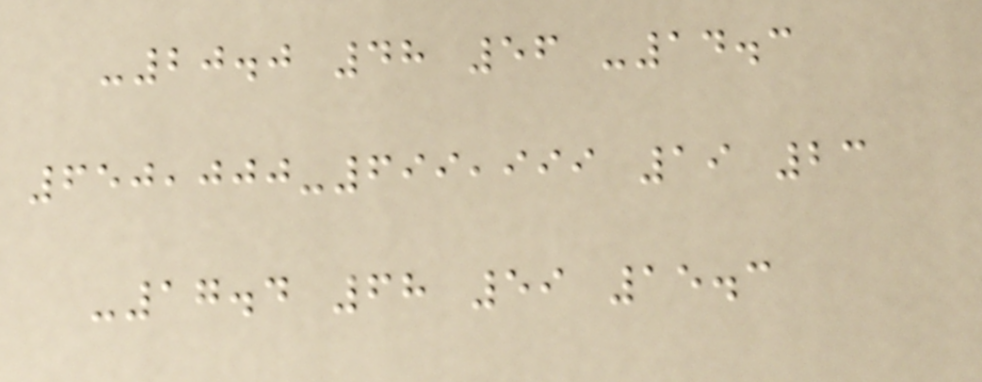-20.0 48 56 -14.3
650,000-699,999 19 23
-17.4 68 59 15.3
